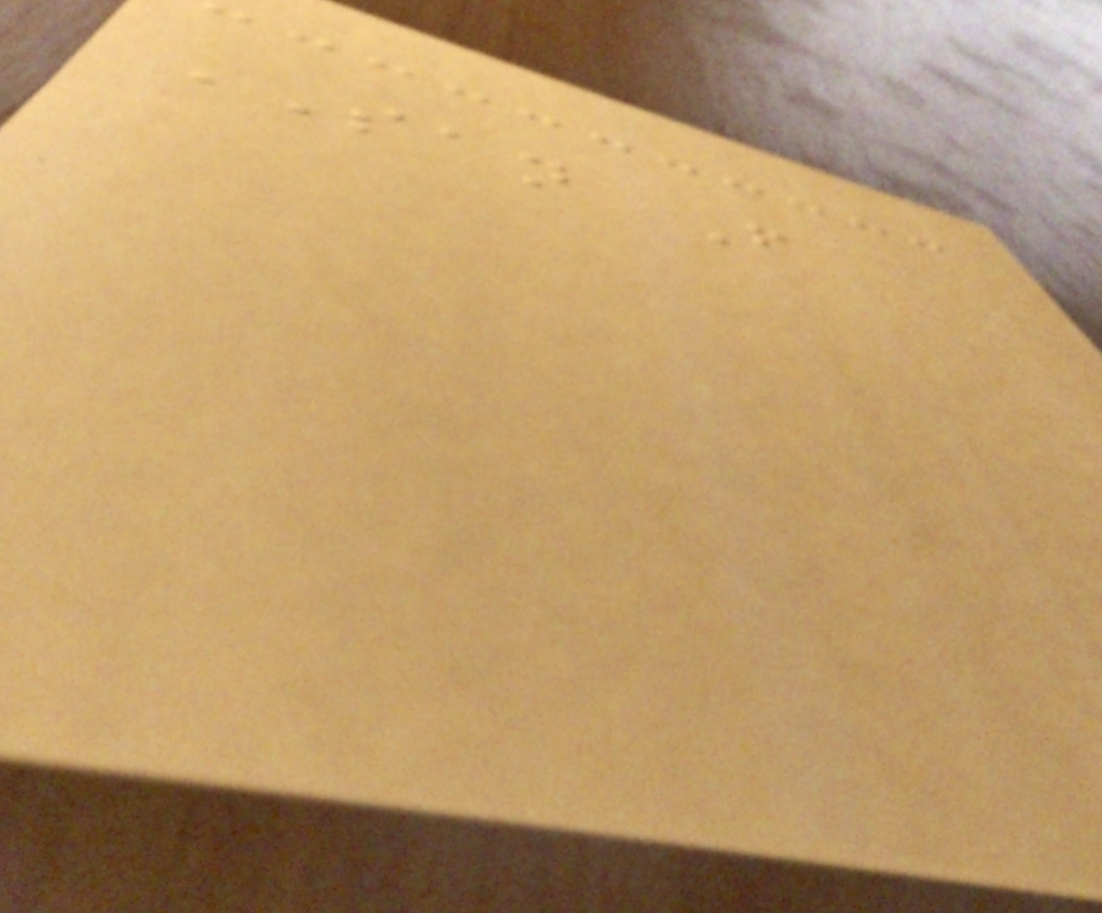SAN F
